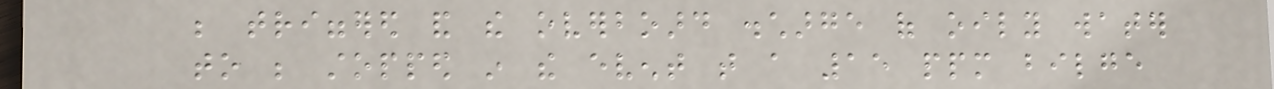be triggered and the overboard discharge of oily water
to be stopped in the event that a 15 ppm bilge
